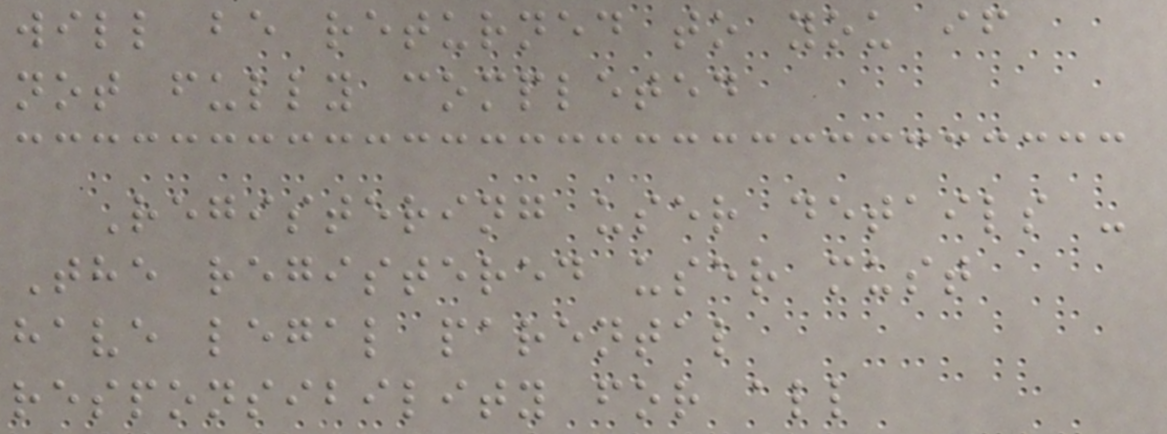will be returned to you if
not fully completed
Registering user details -
The registered user must
have legal parental
responsibility for all
